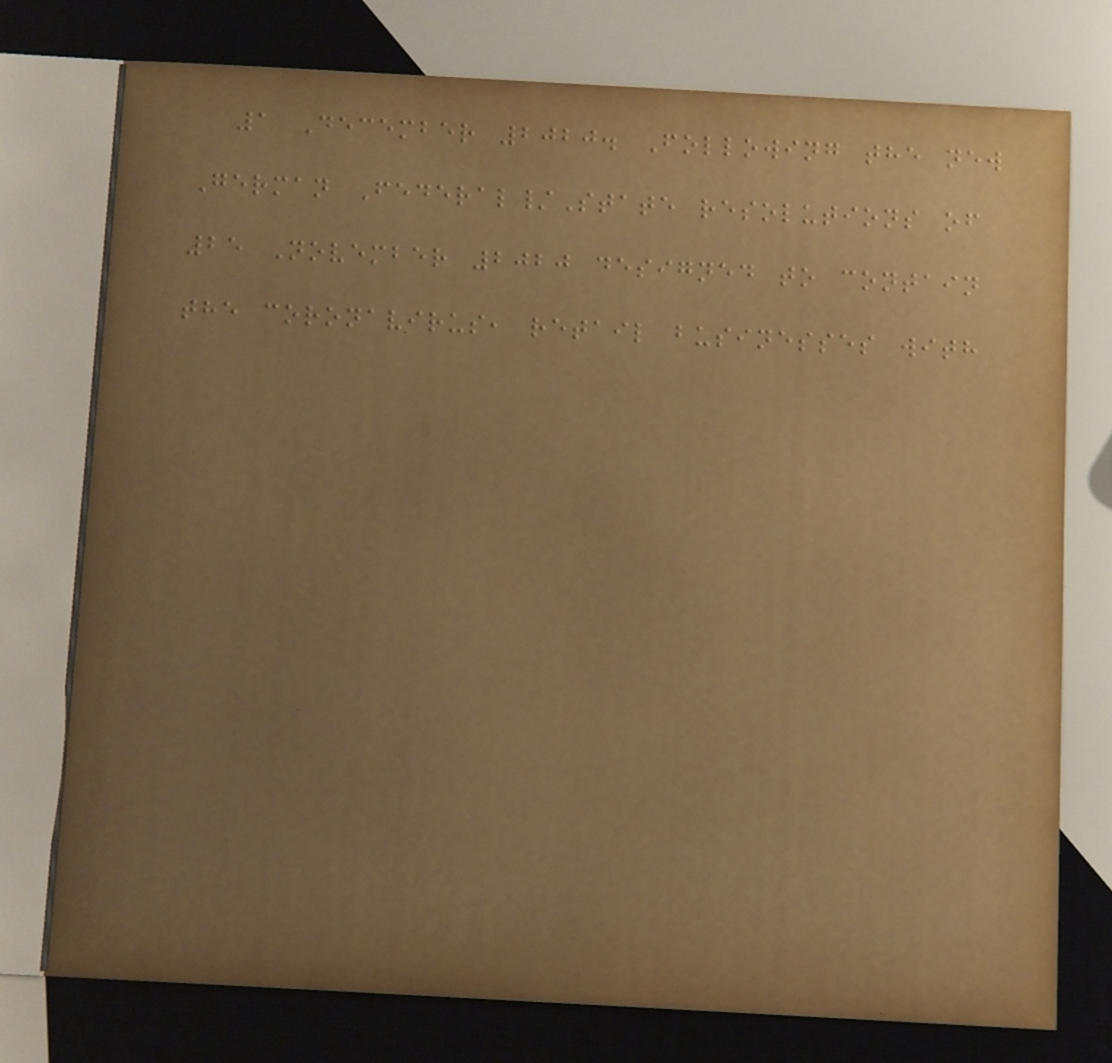1 December 2020. Following the new
German Federal/State resolutions of
25 November 2020 designed to contain
the coronavirus, retail businesses with
